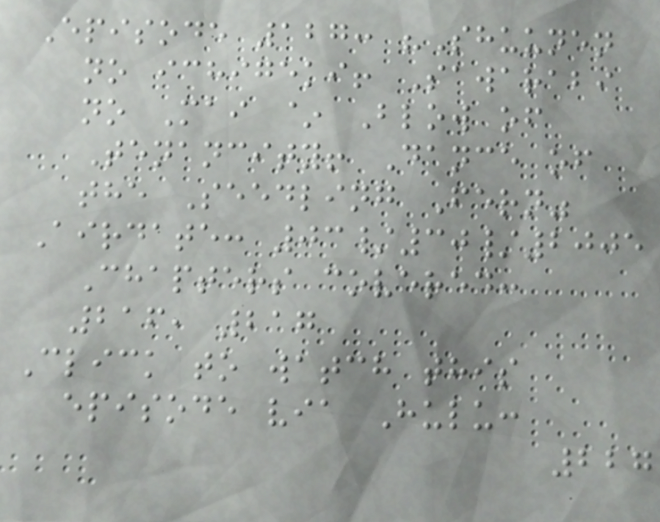Episode 127: "Shuunen
no ichigeki! Sawarabi
no Mai ~ Blow of
Tenancity! Dance of
the Seedling Fern"
Airdate: 03/30/2005
Chapters covered:
216, 217
Click to watch this
episode via Hulu:
227
